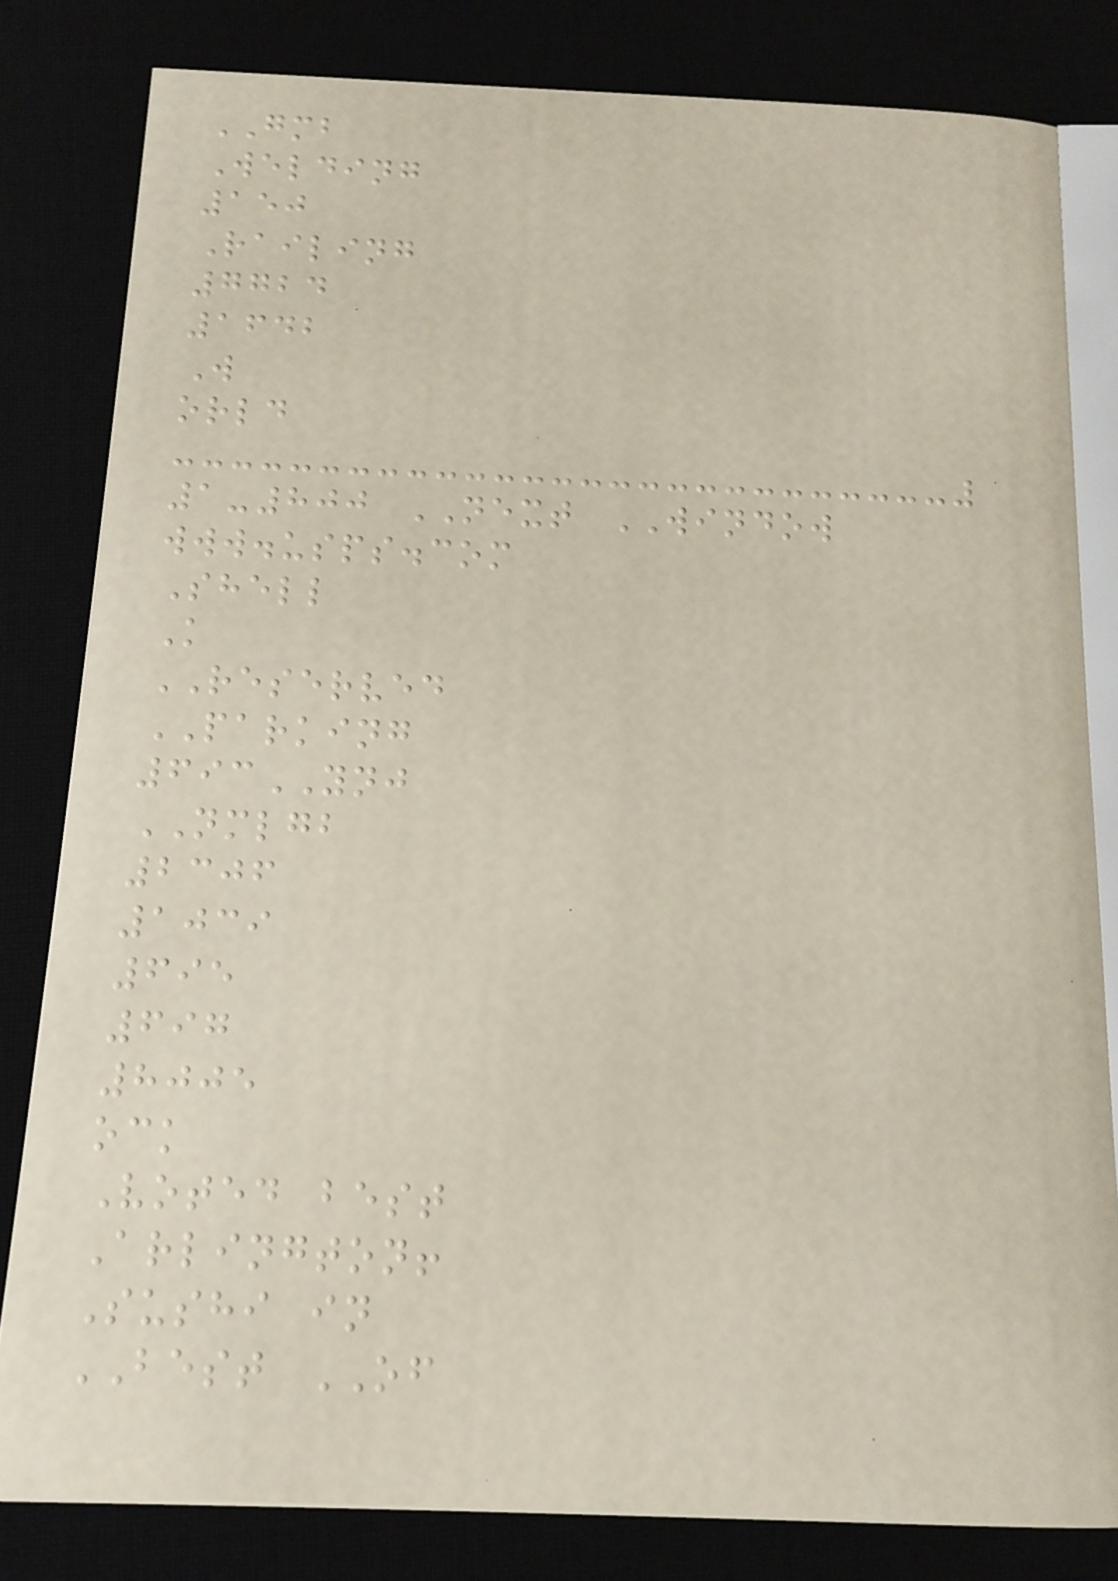GMB
Welding
150
Railing
7724
1642
W
orld
1-800 NEXT WINDOW
www.usps.com
Shell
K
RESERVED
PARKING
693YNJ
NMLGB
2306
1039
695
697
8005
ock
Voted best
Arlington!
Sushi in
BEST OF
